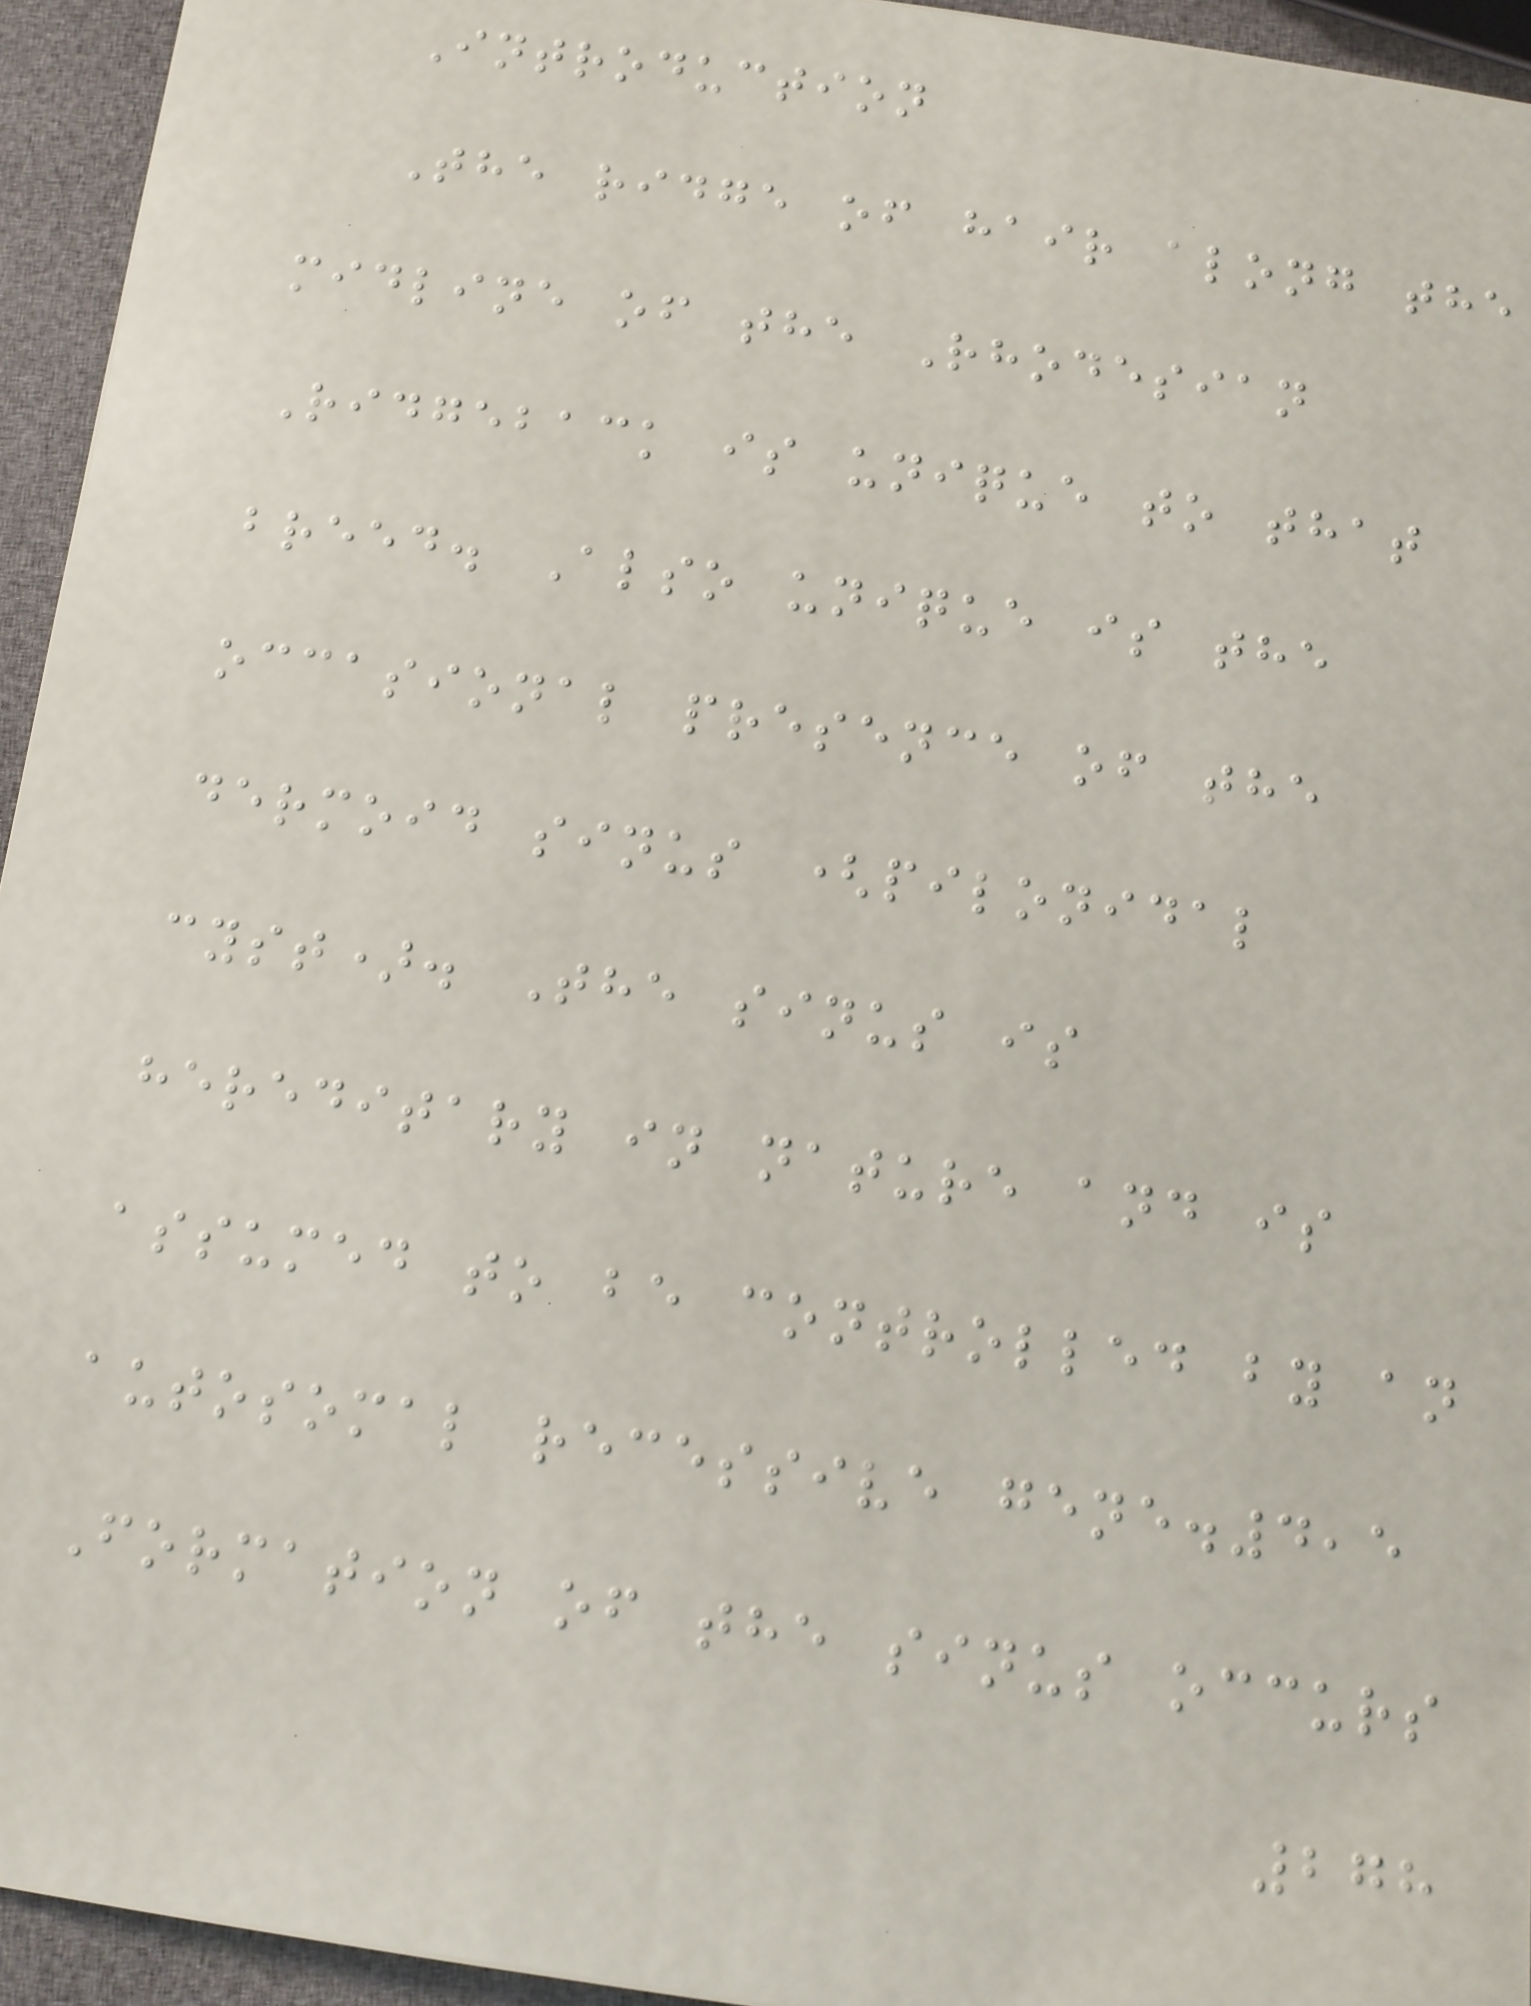Introduction
The ridge of hair along the
midline of the Rhodesian
Ridgeback is unique to that
breed. Also unique is the
occasional presence of the
dermoid sinus (pilonidal
cyst). The sinus is
hereditary in nature and is
assumed to be controlled by an
autosomal recessive gene.4,5
Formation of the sinus occurs
278
